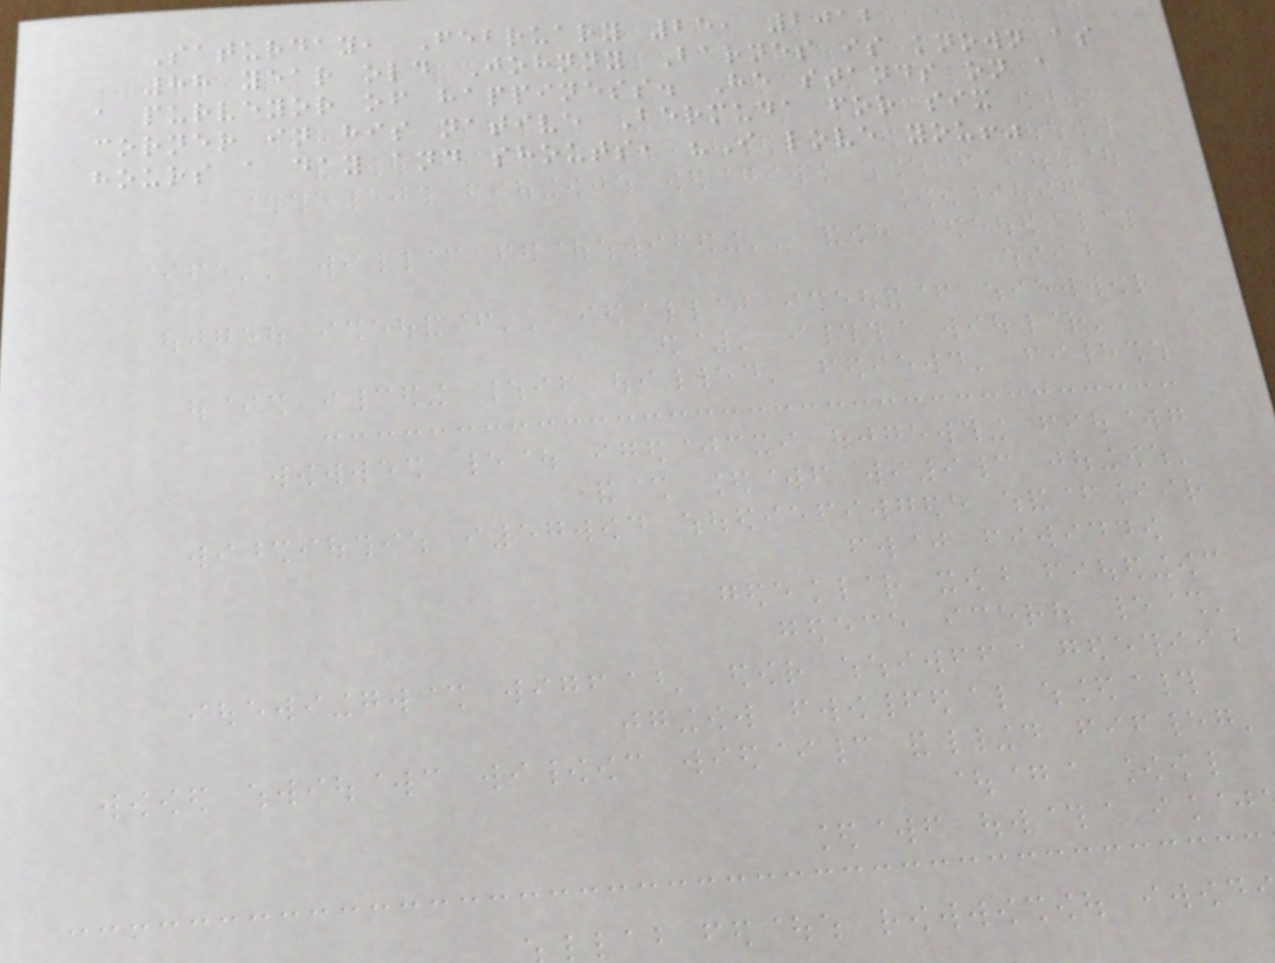Saturday, February 25, 2012
88 year old Johnny Barnes is known as
a purveyor of happiness. He stands on a
corner in his native Bermuda for six
hours a day and shouts, "I love you!"
